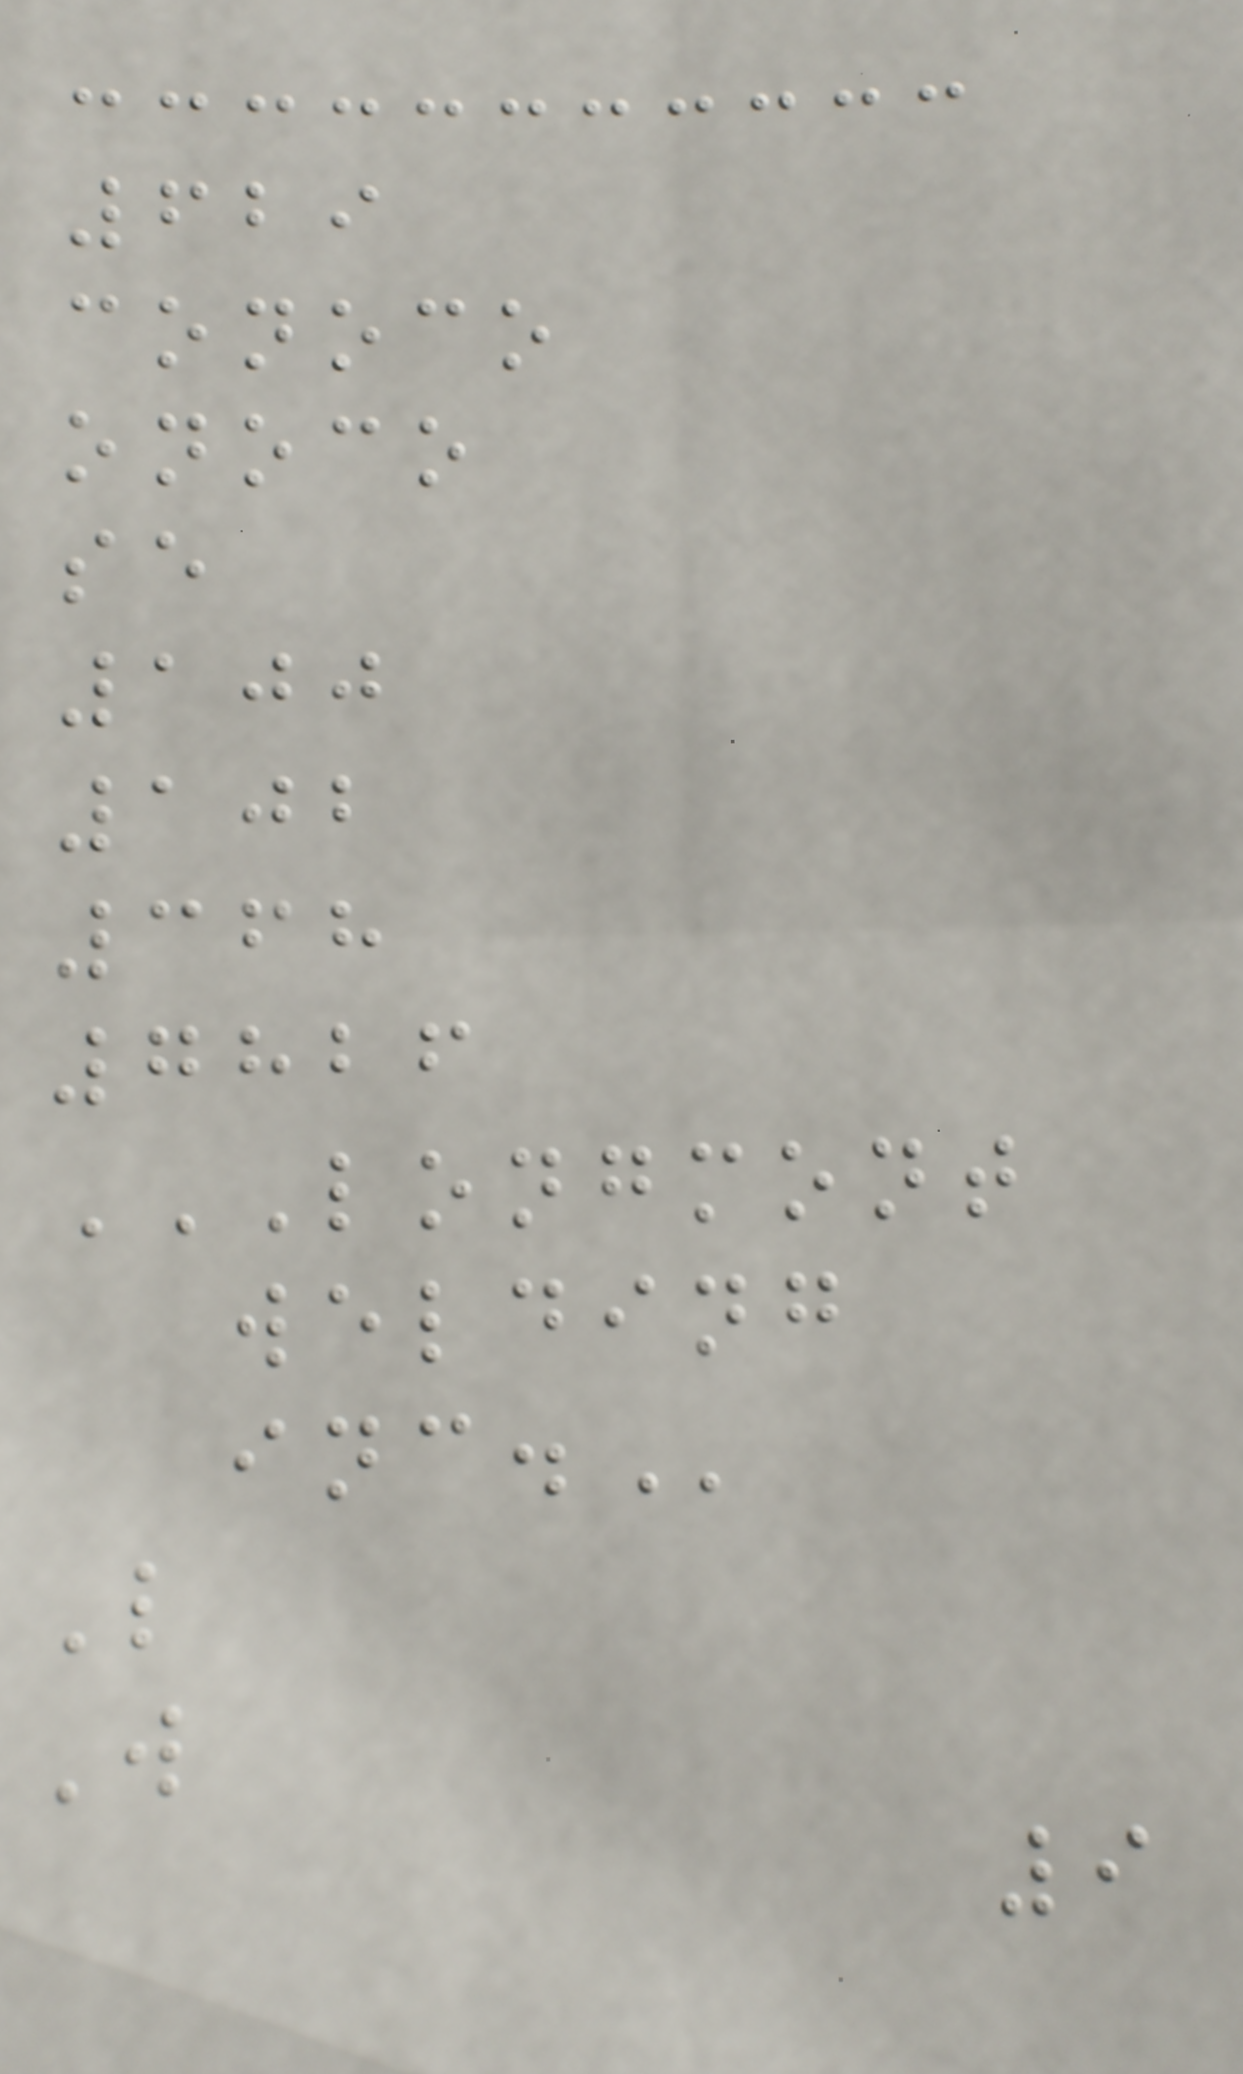629
conoco
onoco
se
100
102
368
7826
LONGMONT
WELDING
INC.
L
W
9
